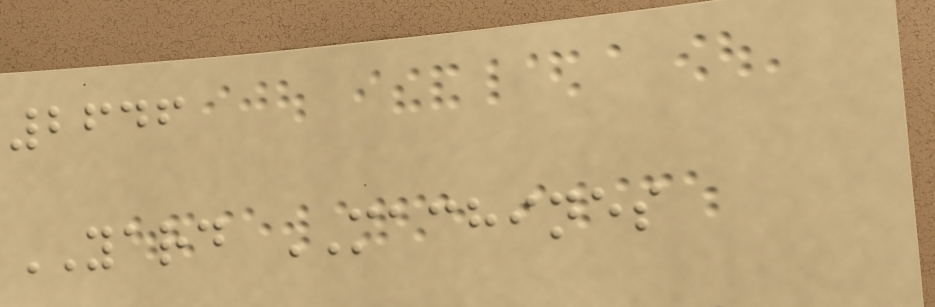2646
YARD MACHINES
